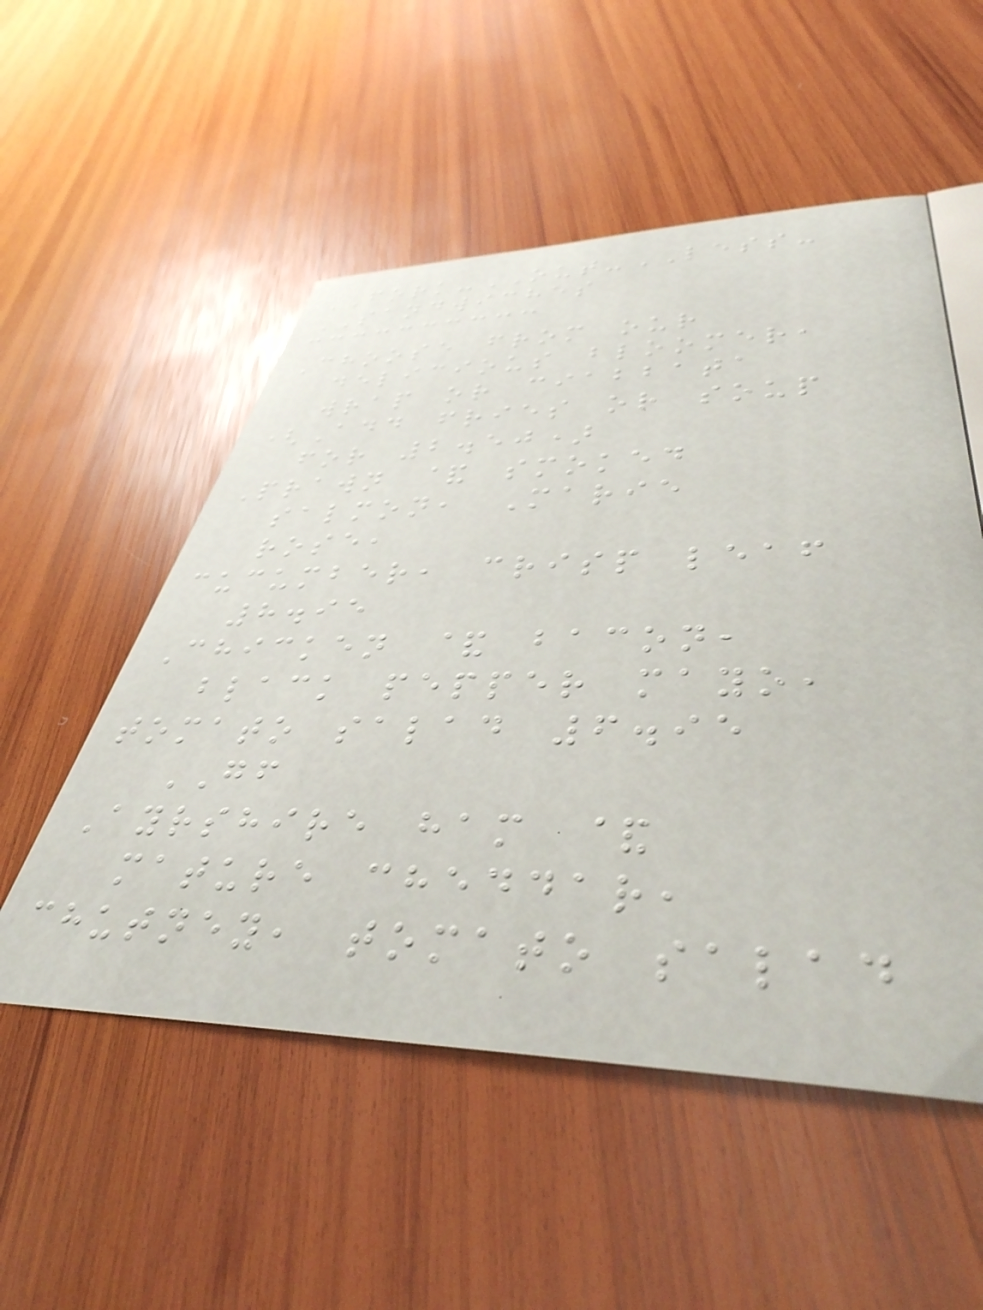FORK-OUT-LESS-
SANDWICHES
Choose from our
delicious bloomer,
wrap or ciabbata
(Add fries or soup
for 2.50)
Prawn & smoked
salmon, Marie
rose,
cucumber, crisp leaf
8.95
Chicken & bacon,
black pepper mayo,
tomato salad 6.95
GF
Ayrshire ham &
mature cheddar,
chutney, tomato salad
